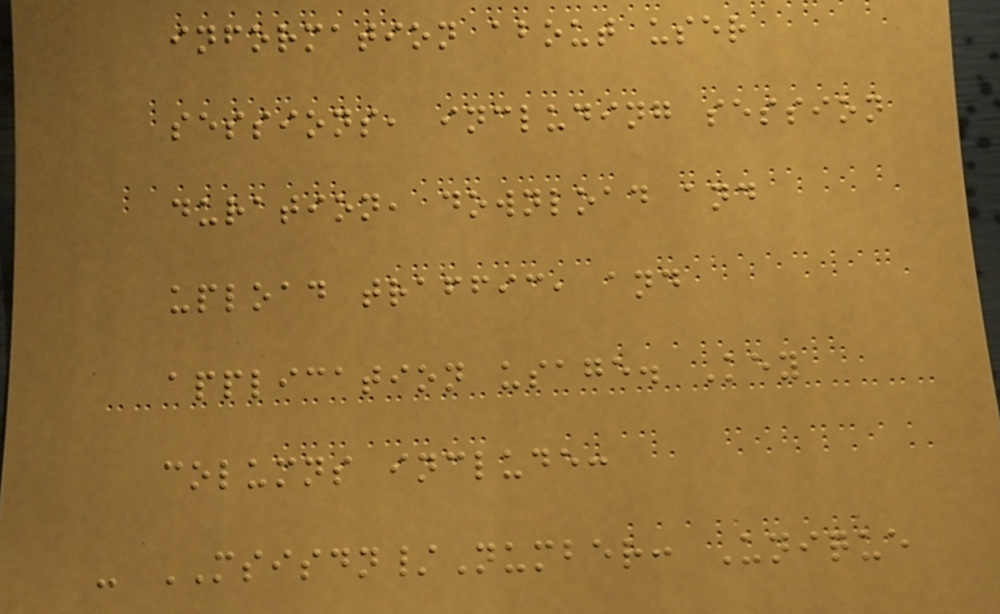information about user
sessions, including session
duration, download and
upload traffic, and
application usage. Key
columns include:
- MSISDN/Number: Unique
